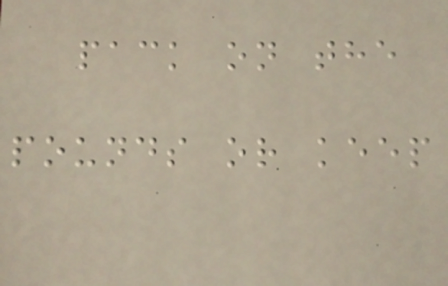pack on the
pounds or keep
